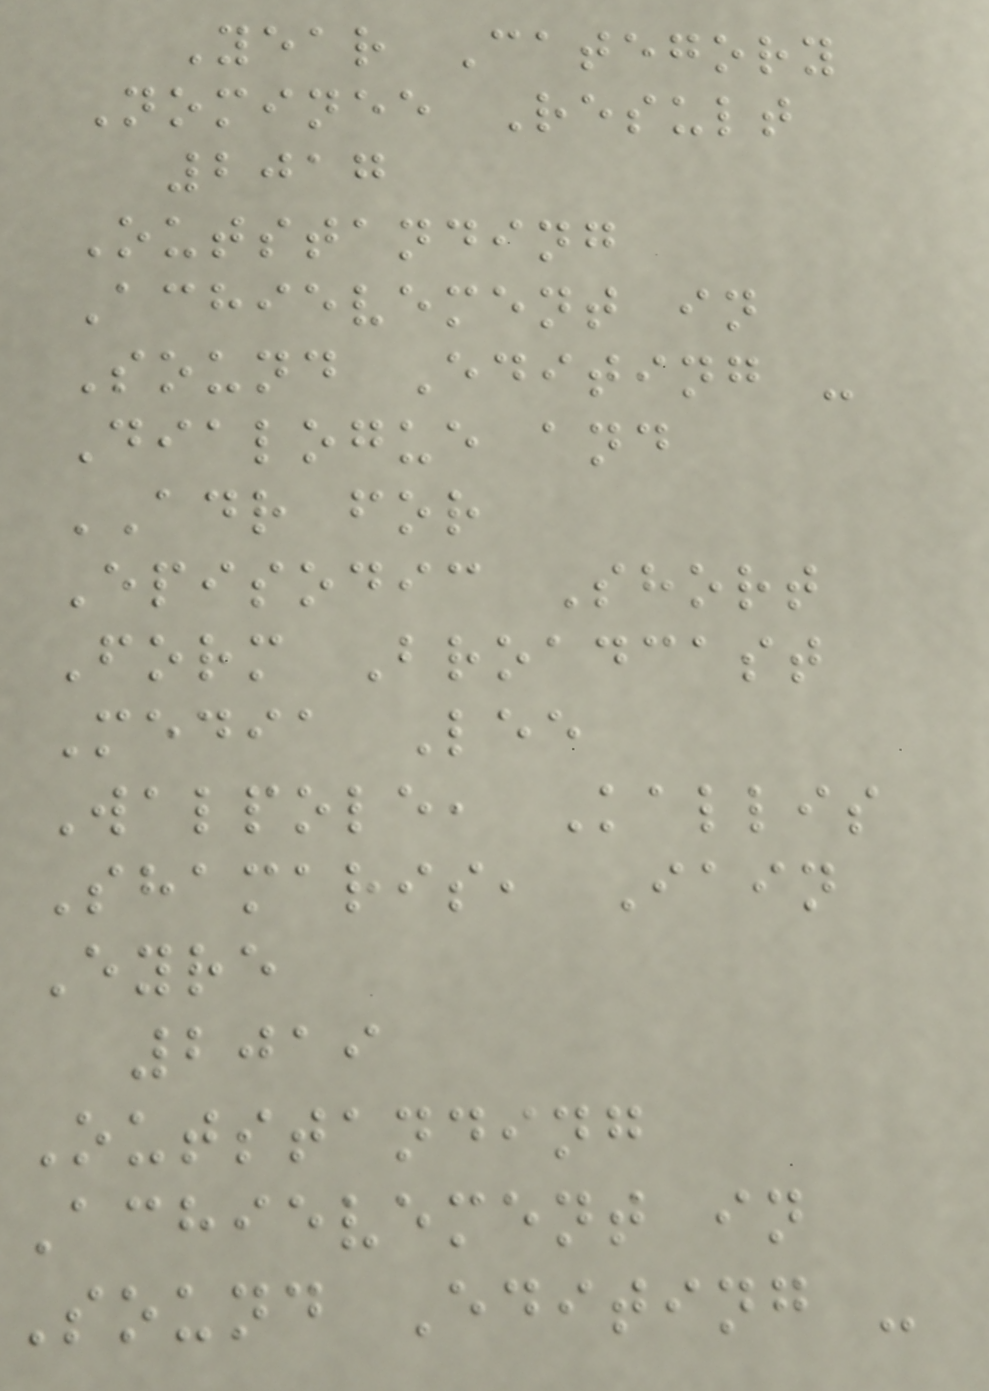Year Category
Nominee Result
2017
Outstanding
Achievement in
Sound Editing -
Dialogue and
ADR for
Episodic Short
Form Broadcast
Media Lee
Walpole, Kallis
Shamaris, Iain
Eyre
2019
Outstanding
Achievement in
Sound Editing -
